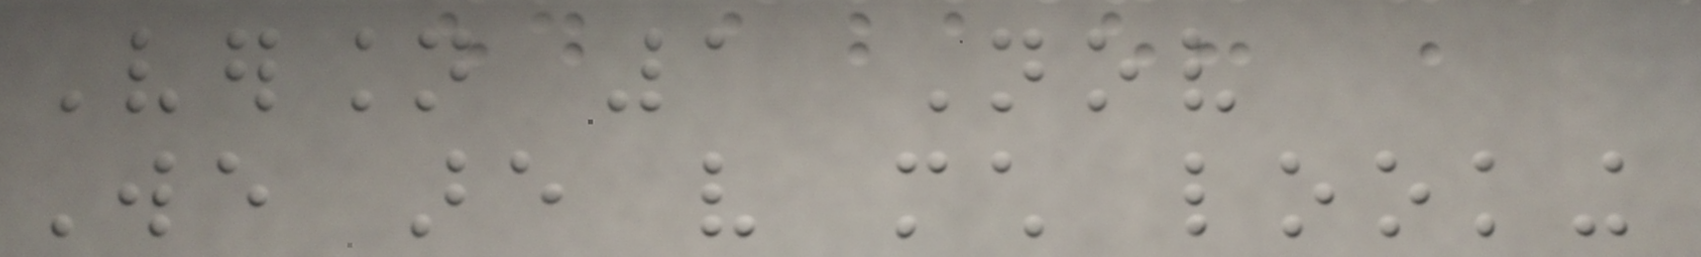Version 1 Nov
We are very much looking
